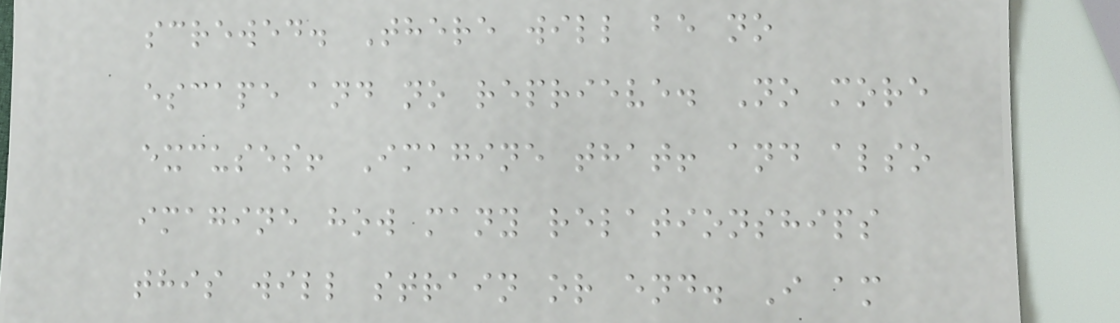screwed. There will be no
escape and no reprieve. No more
excuses! Imagine that! and also
imagine how many relationships
this will strain or end. I am
